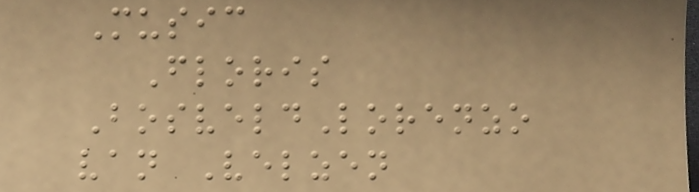Music
Floris
BosveldLorenzo
van Velzen
